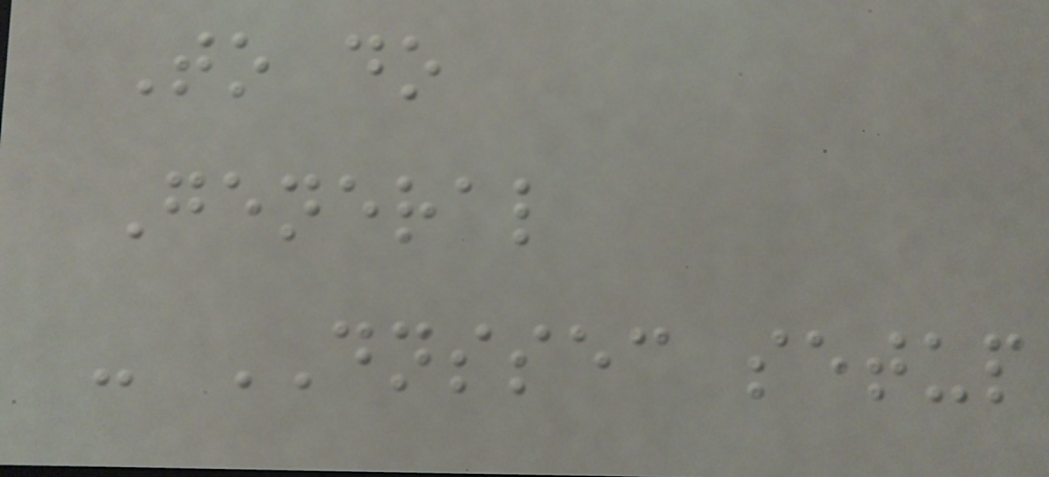To do
General
- DNSSEC setup
